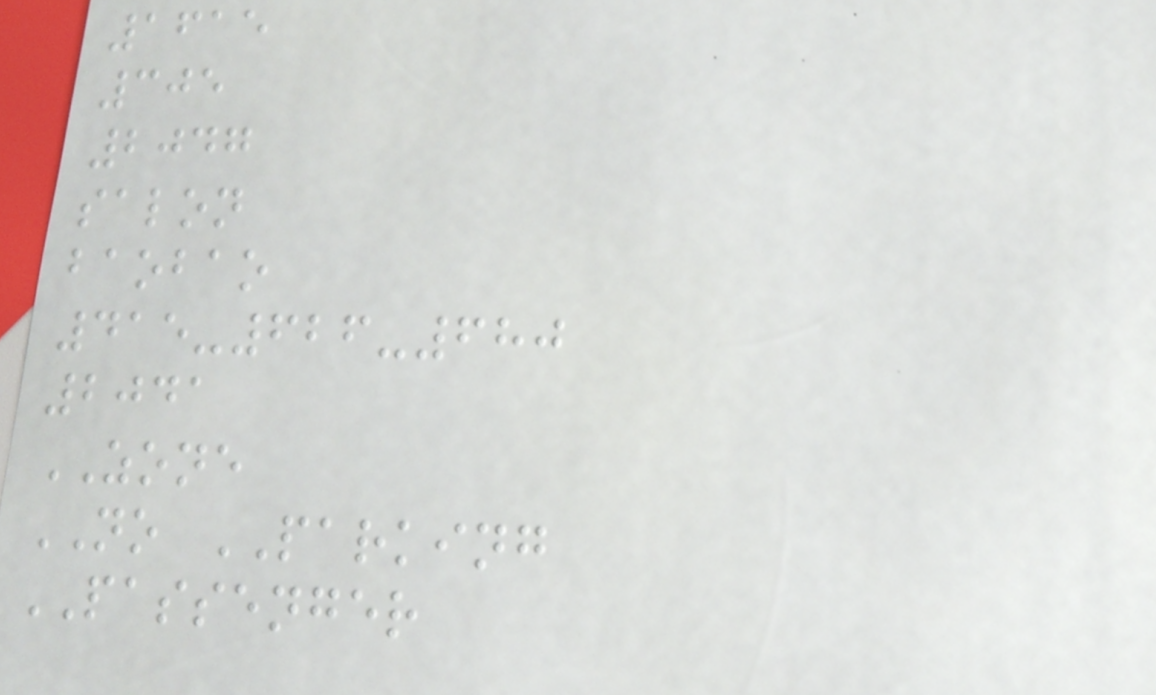1615
305
2047
salon
baobao
415-626-680
2041
ZONE
NO PARKING
PASSENGER
